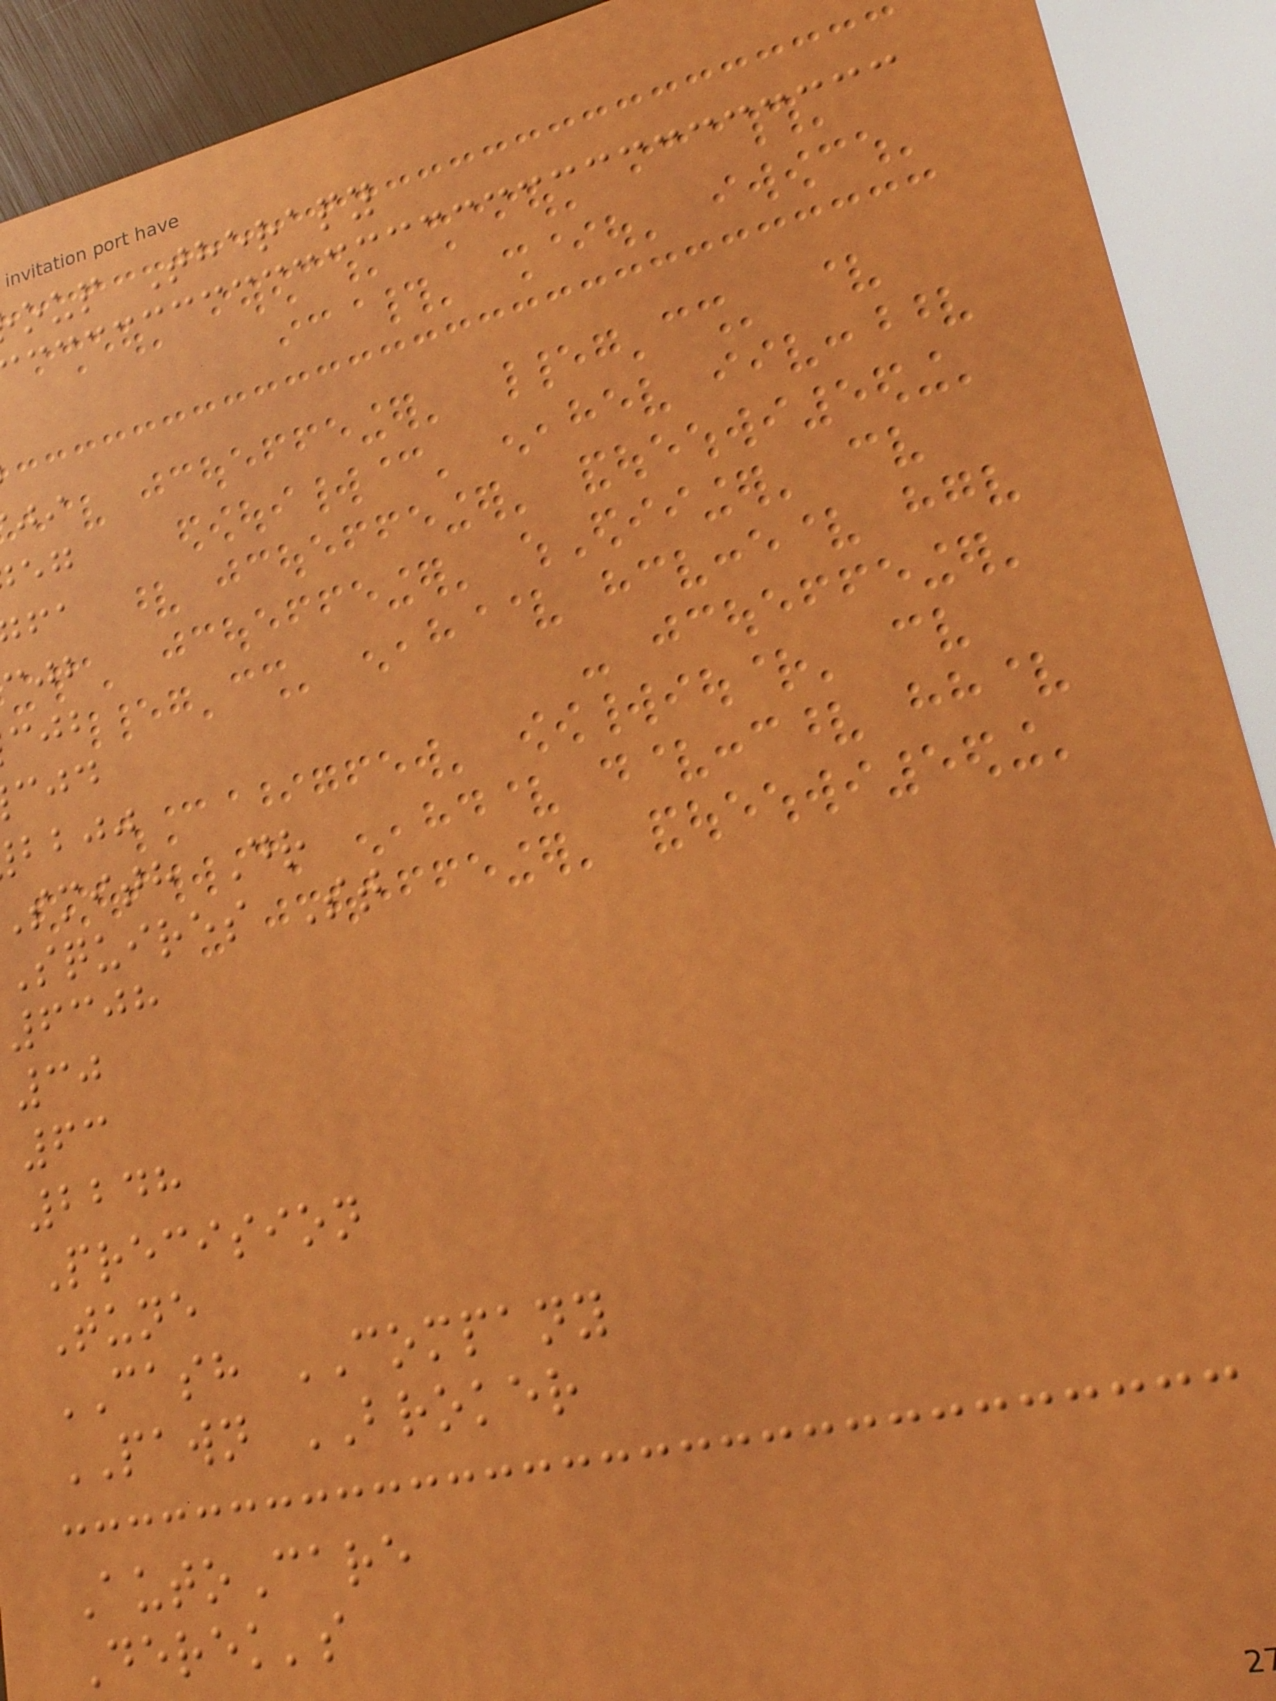oup Therapy
bbjj
smith Dr
Squires St
6308
30
63
2248
Precision
Tune
CASH COMPANY
PAWN BROKER
AutoCare
Derek's
